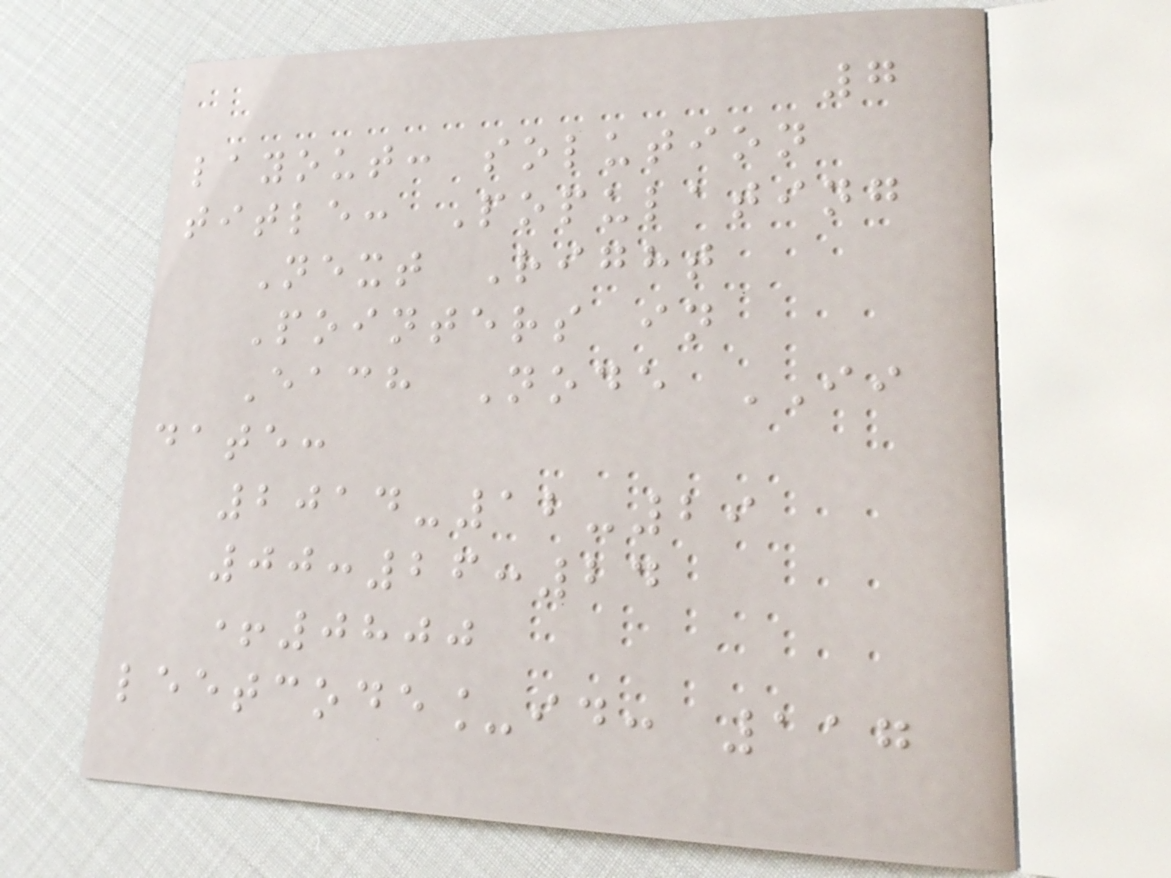7
layout: solution
title: Populating
Next Right
Pointers in
Each Node II
date:
2014-12-29
00:26:24
+0800
leetcode_id: 117
